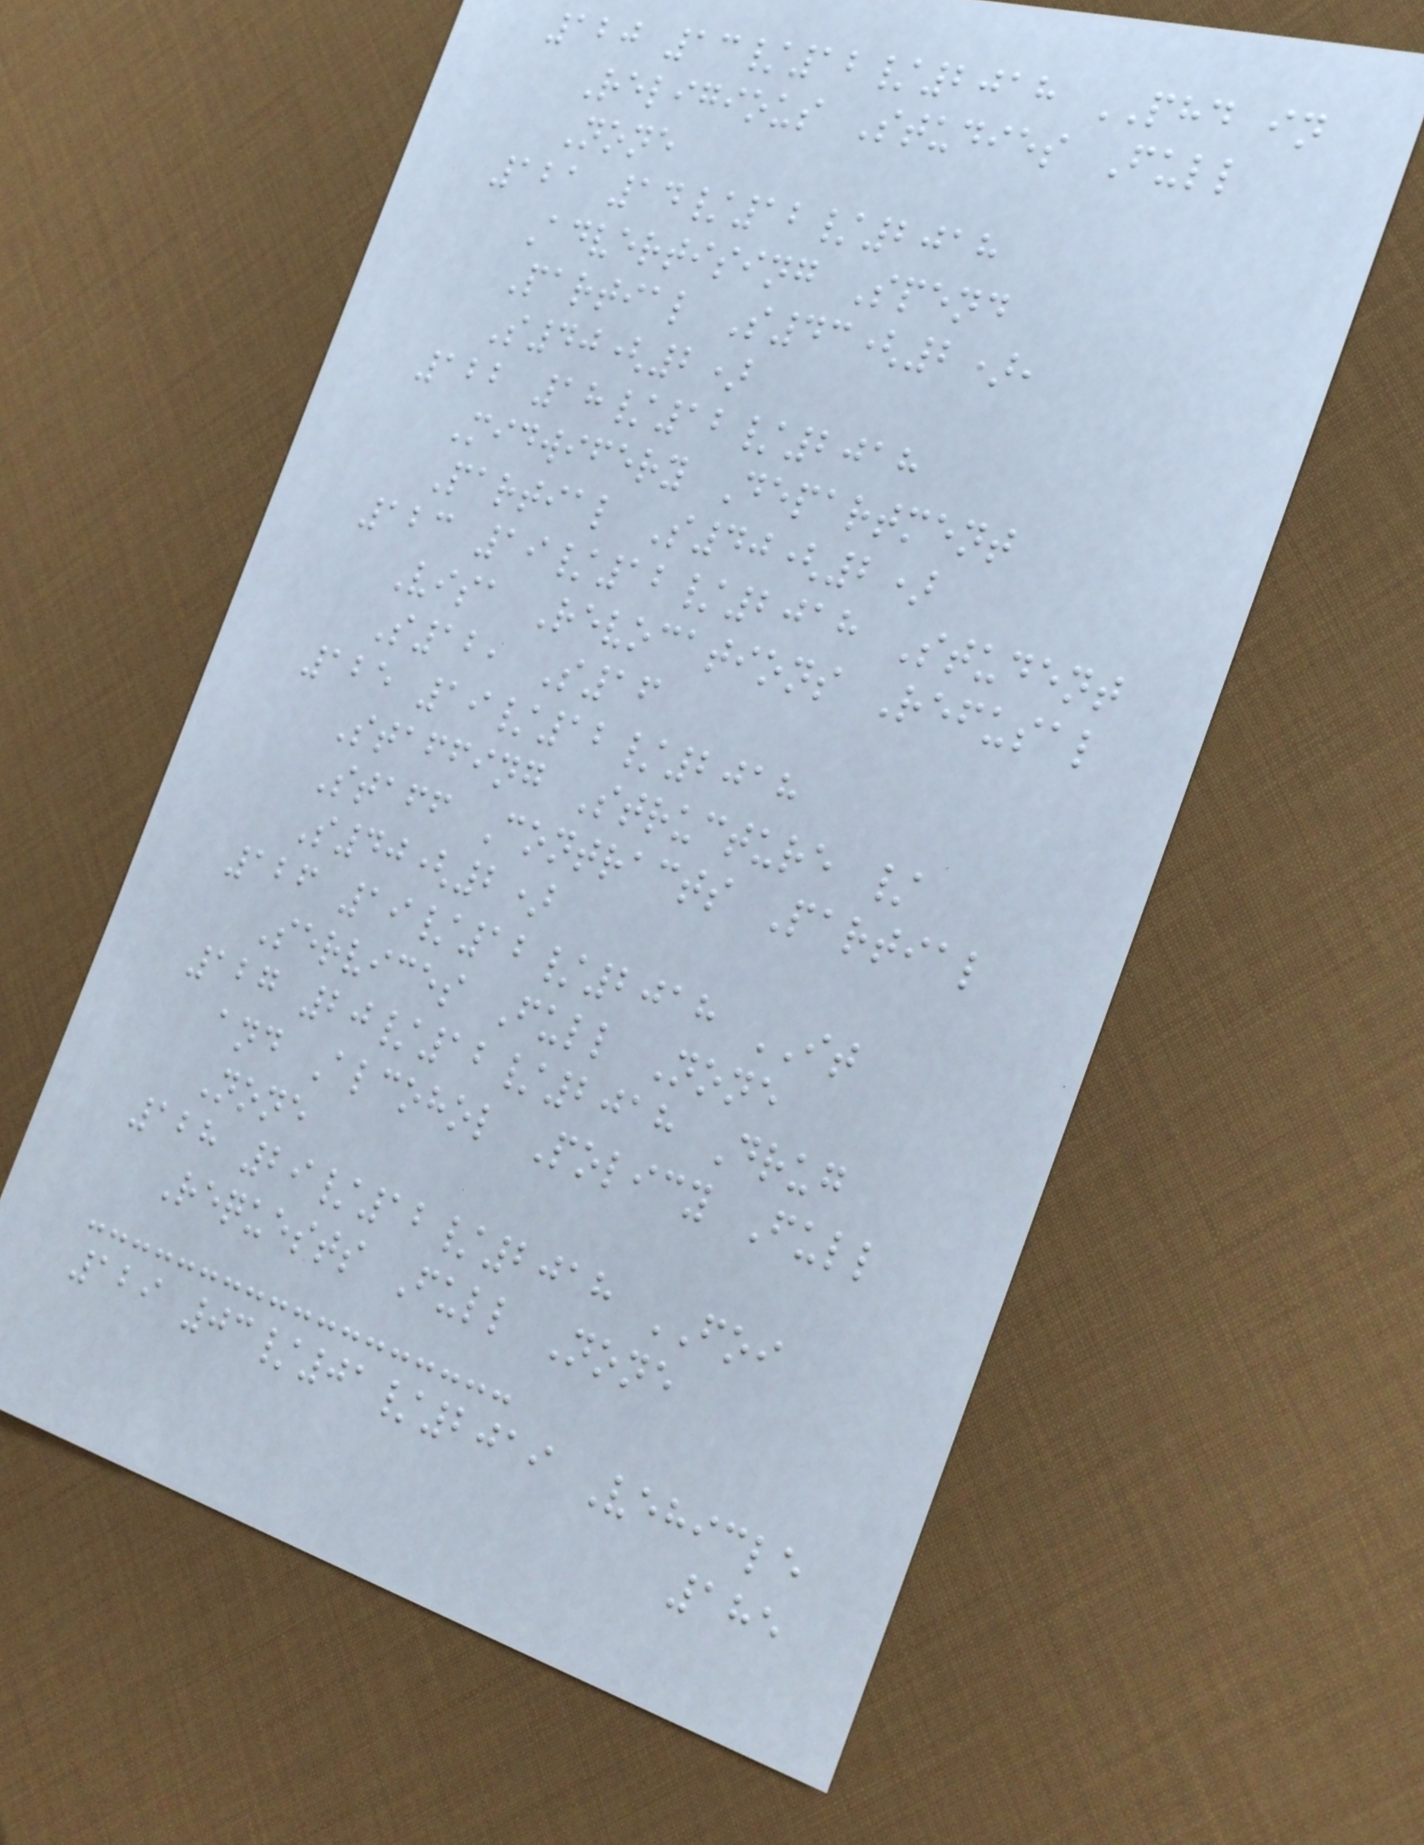120 13/12/2018 PHD in
Religious Studies Full
None
121 14/12/2018
Advertising Spend
Partial S43(2),
S40(2)
122 18/12/2018
Midwifery Department
Partial S40(2)
123 19/12/2018 Student
Visa Revocations Refusal
S12, S16
125 19/12/2018
Staffing Structure /
Staff Contracts Partial
S40(2)
126 19/12/2018 IT
Services Full None
127 20/12/2018 Drug
and Alcohol Policy Full
None
128 29/12/2018 FOI
Requests Full None
129 03/01/2019 Vehicle
185
